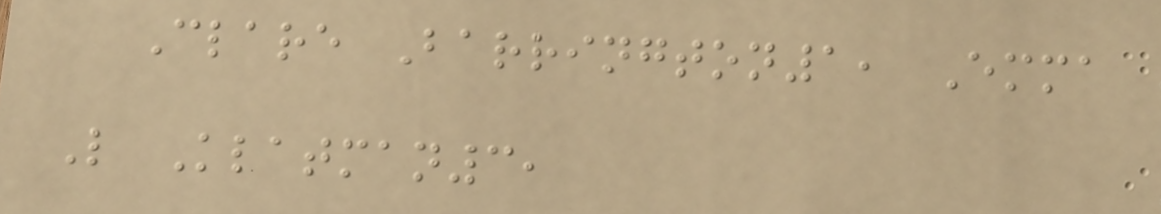Clare Barrington1, Emma
L Klatman3,
